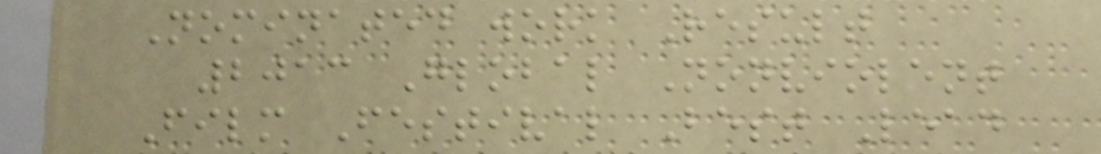Nominated work Result
2013 Global Nonviolent
Film Festival Best Lead
